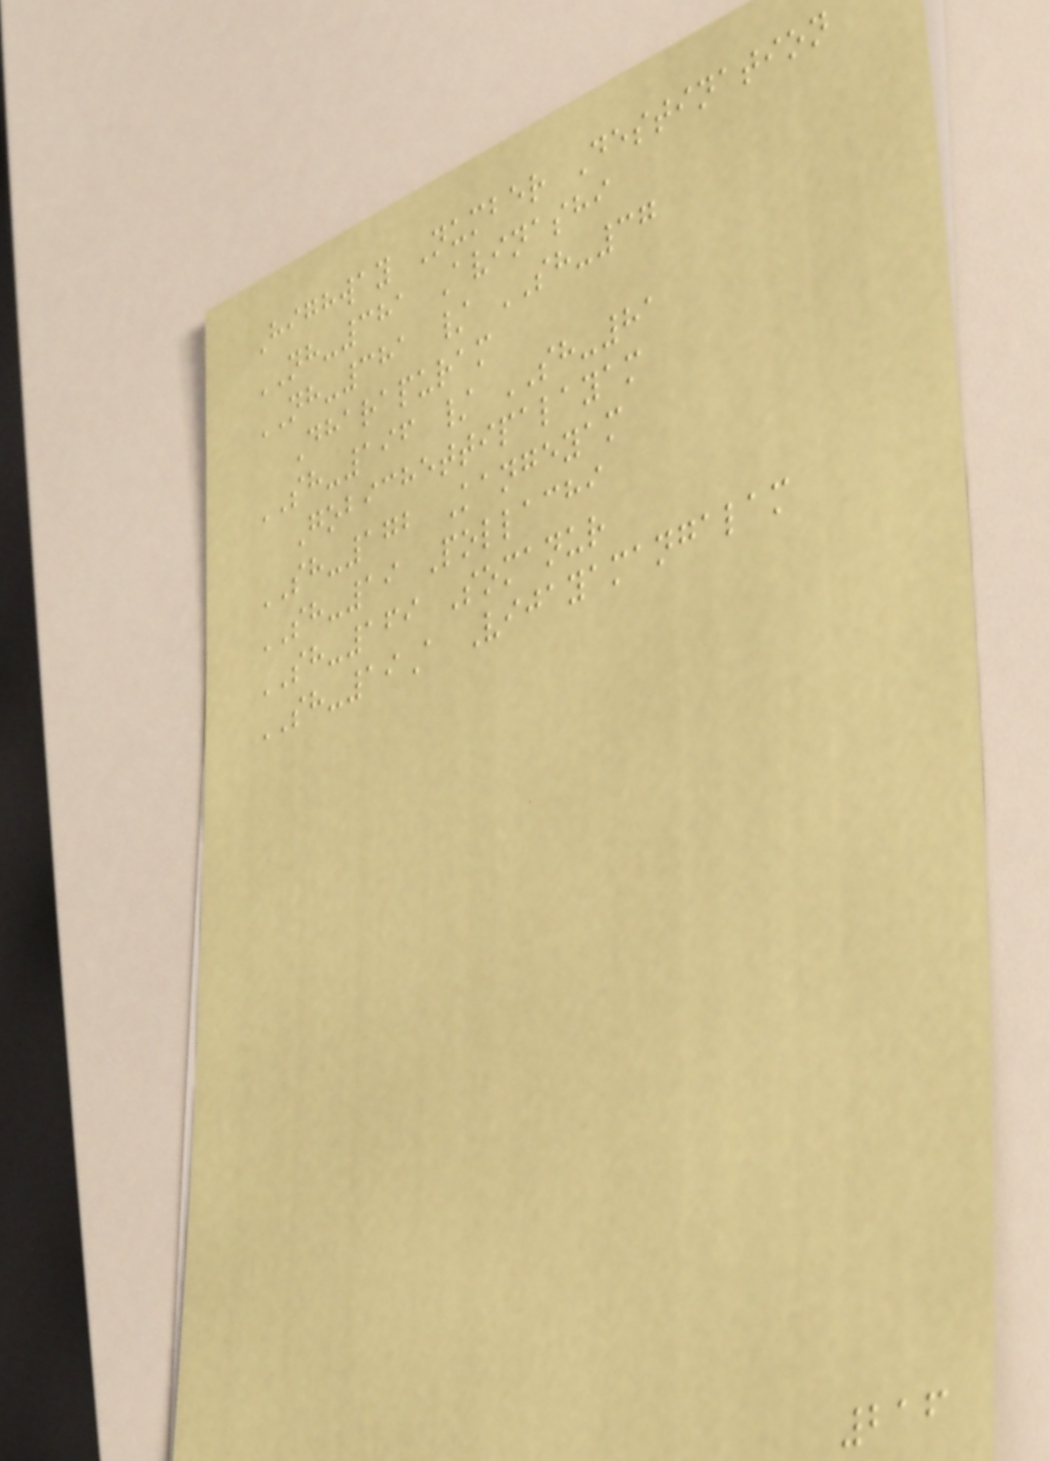Highway Number Destination
NH-381 Avinashi
NH-381 / SH-37
Dharapuram
SH-196 / SH-81
Gobichettipalayam
SH-172 Kangeyam
SH-19 Pollachi
SH-169 Somanur
SH-19A Vijayamangalam
216
